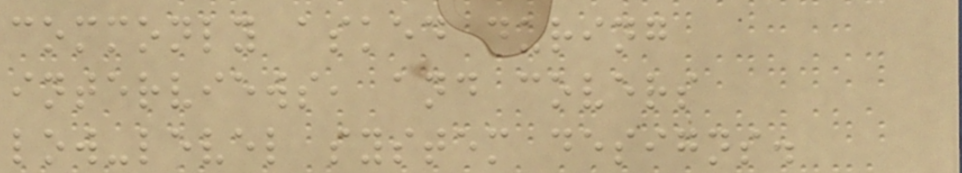commonly asked during
interviews, and covers
low-level system designs.
